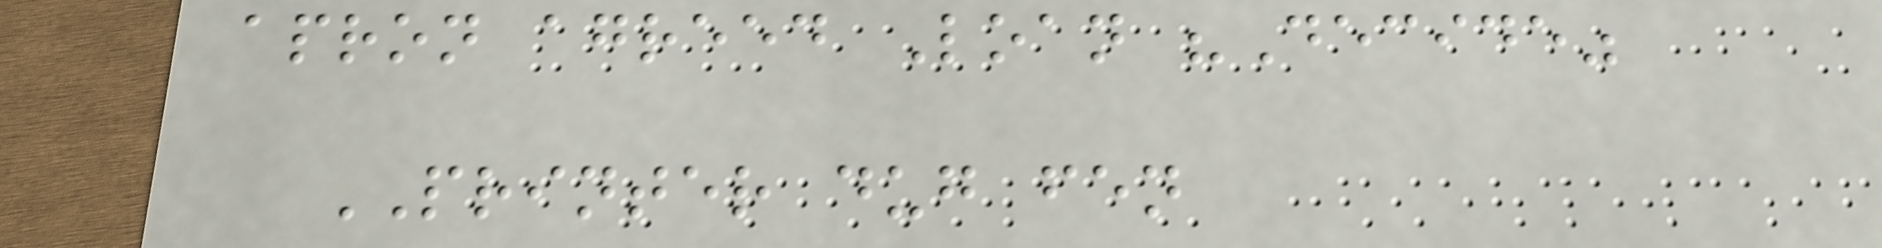apron agreed Loan "Decide"
PRINTER dug fen
